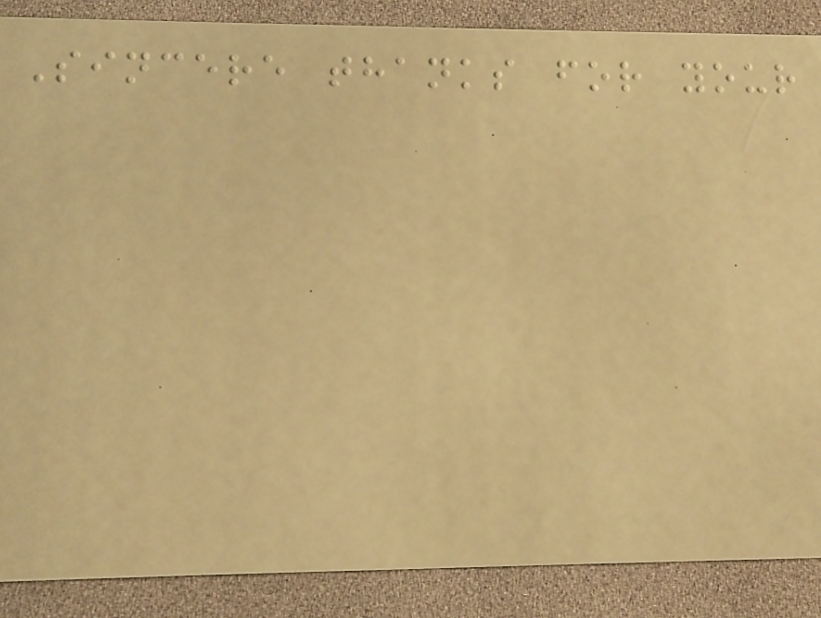Sincere thanks for your
